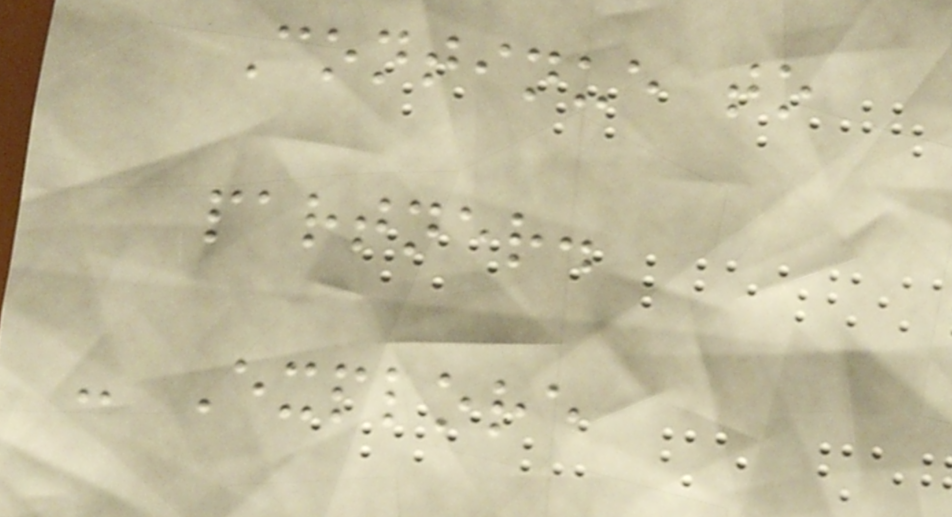Continue to
partner.
- Explore
